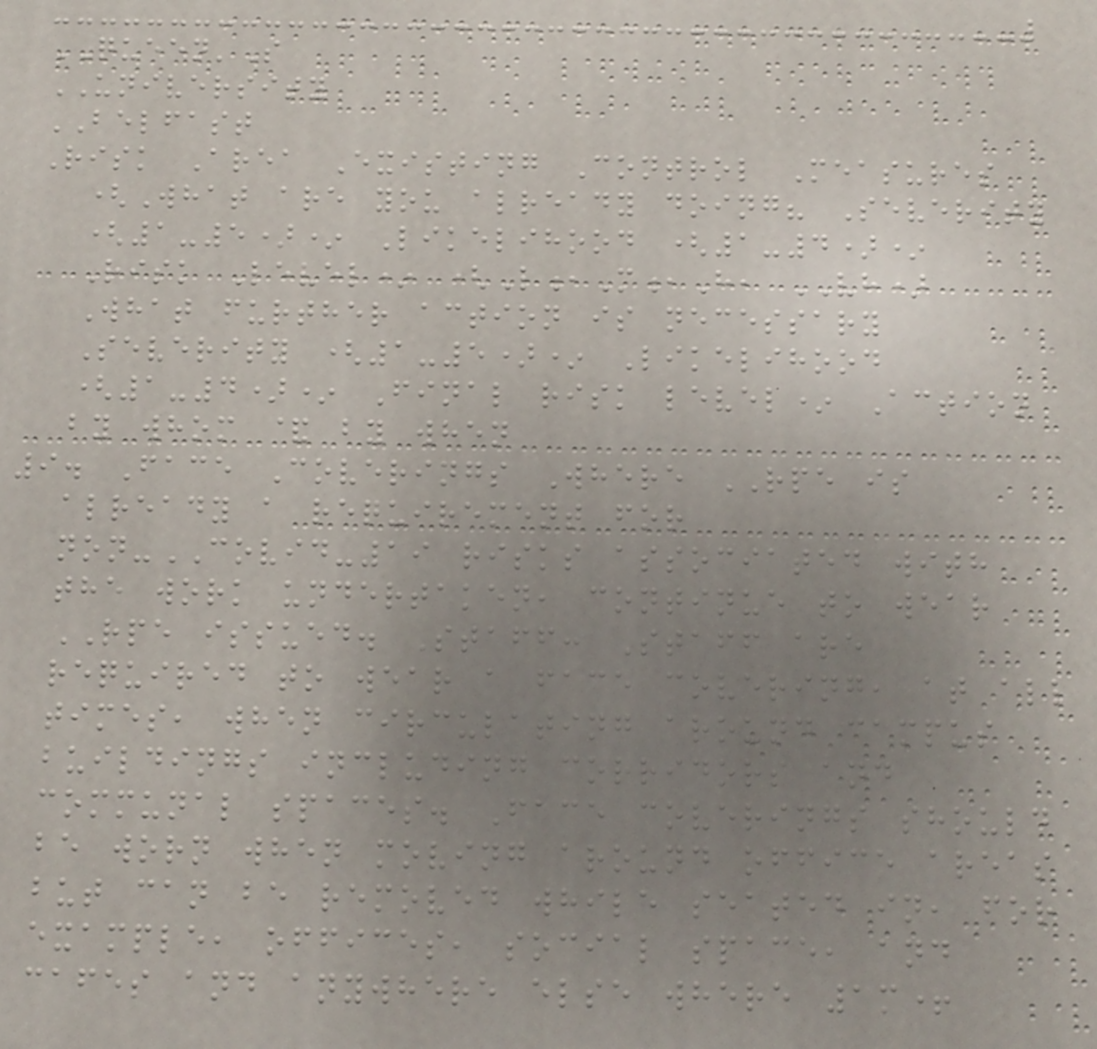QUEEN'S
UNIVERSITY
BELFAST
Risk Area Existing Control Measures
(What are you already doing? Severity
(1-5)* Likelihood (1-4)*
Risk Level* (L,M,H, VH)
What further action is necessary
Severity (1-5)* Likelihood
(1-4)* Final risk level* Action
by whom & by when
9. Face Coverings Where RPE is
already a requirement for
non-COVID-19 risks associated with
the work undertaken, continue to wear
RPE issued. Staff: Staff are
required to wear a face covering, at all
times, when circulating around campus
buildings including corridors and
communal spaces. Face coverings should
be worn when moving around office areas
but can be removed while seated in, for
example, offices, social space, and
cafes and anywhere else where 1m+
